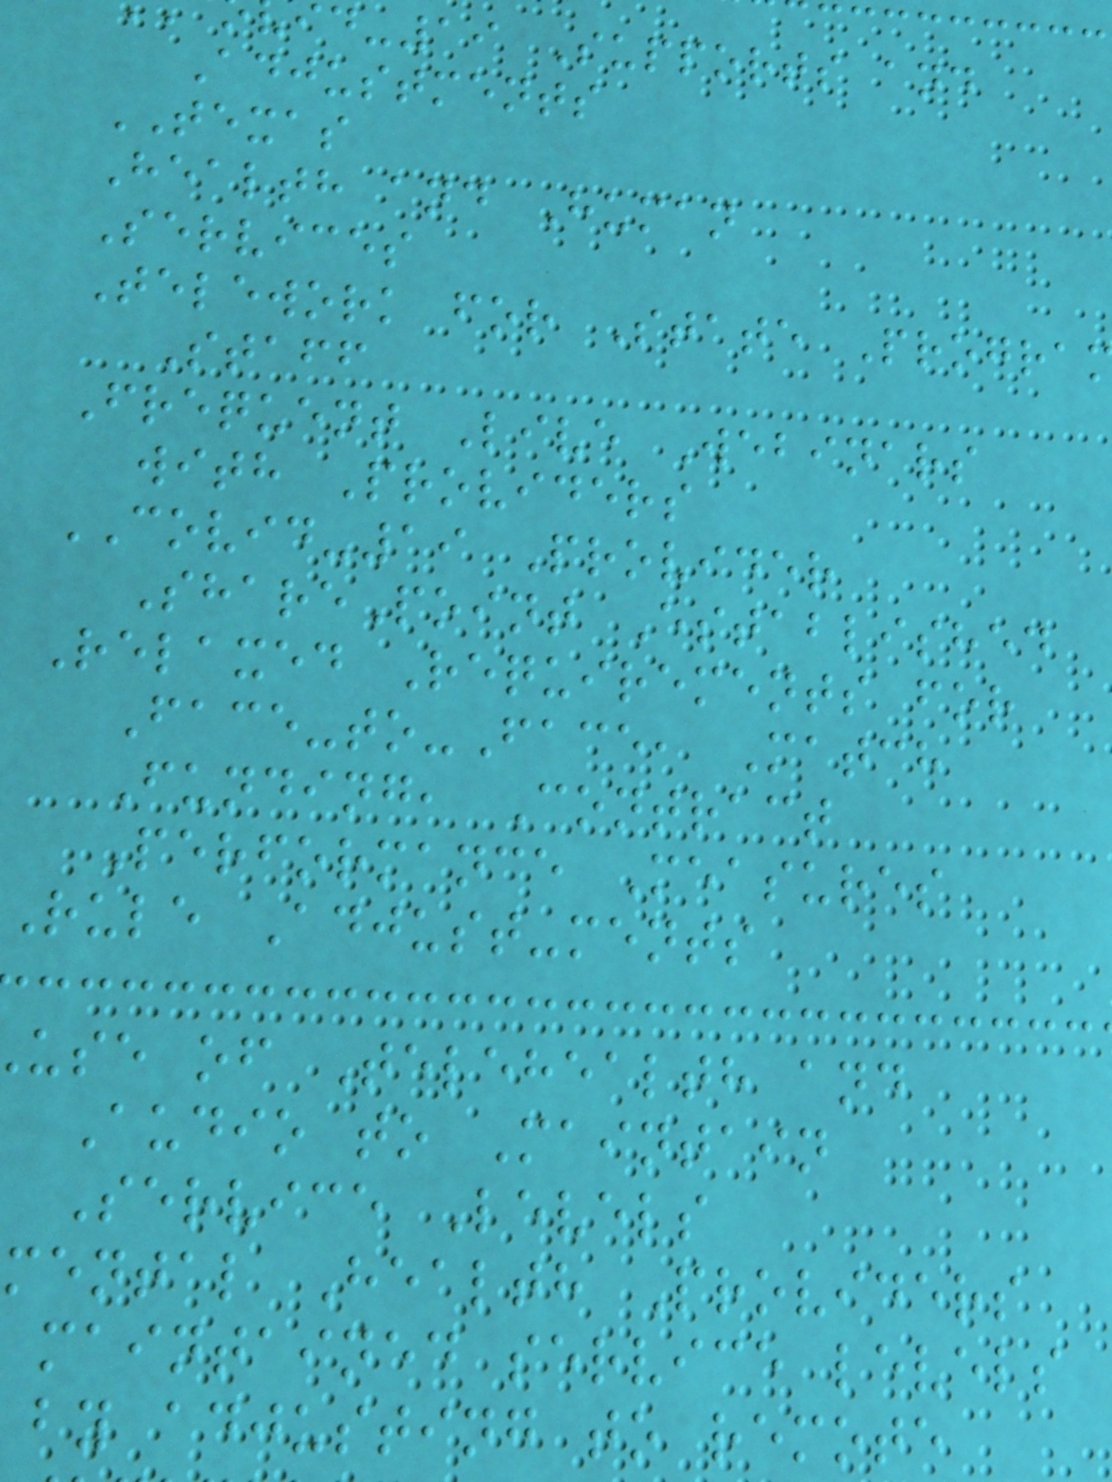d-19 Supports and
Adjustments
TEXAS
Health and Human
Services
Telework for State Progra
Staff
Frequent Live Webinars
with Providers
COVID-19 Provider
SharePoint Established
Relaxed Requirements for
Face-to-Face, Match
Funding, Contract
Performance Measures
Rule Adjust-ments
use of Telehealth and
Audio to Maintain
Service Levels
mental Health Providers
maintained service levels
by adjusting to remote
